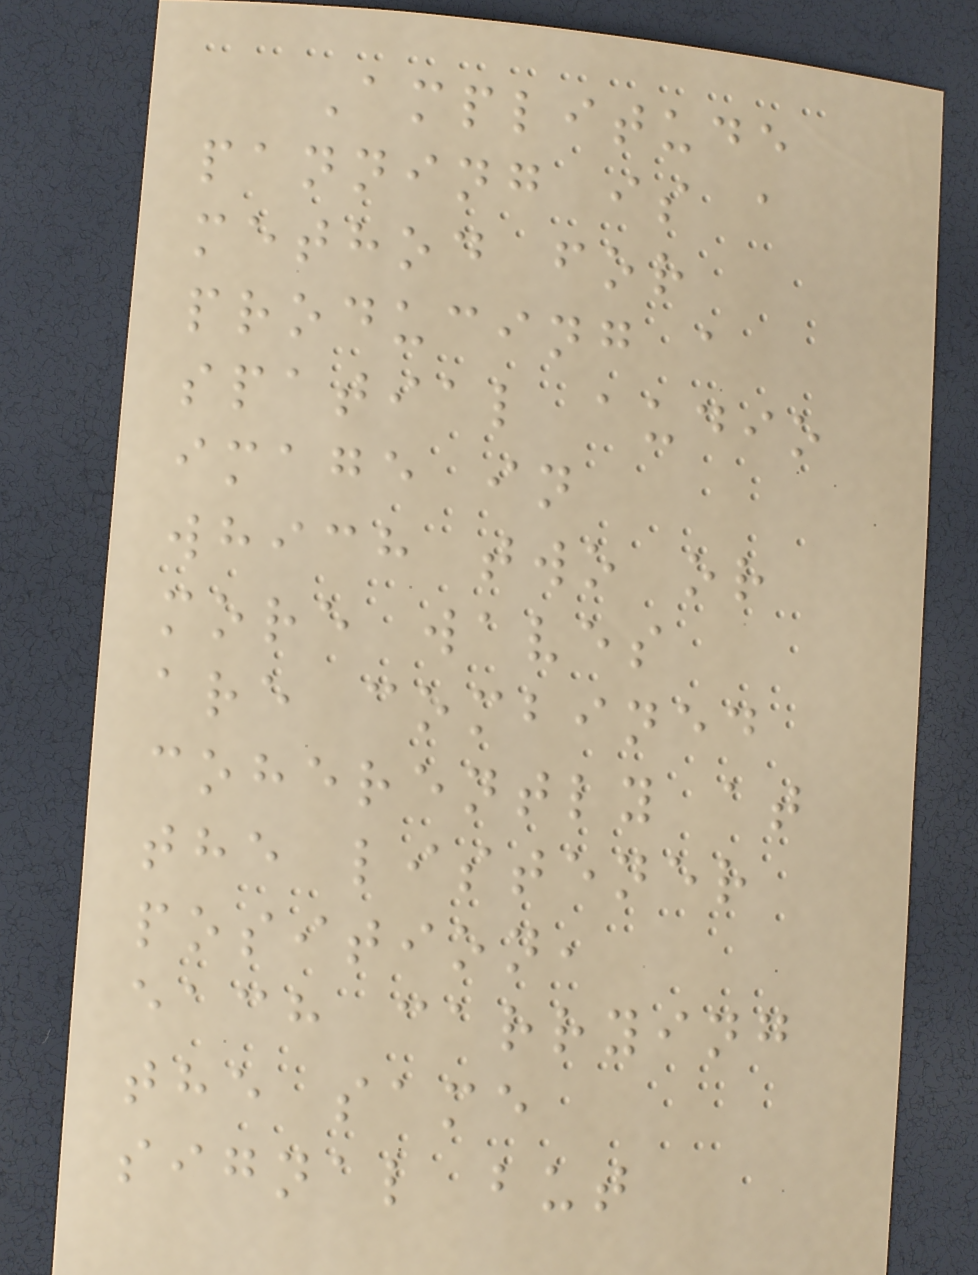Amplitude
panning is a
method for
producing a
spatial audio
image in
which two or
more waves
are combined
coherently at
the listener
position,
each carrying
the same
signal but
